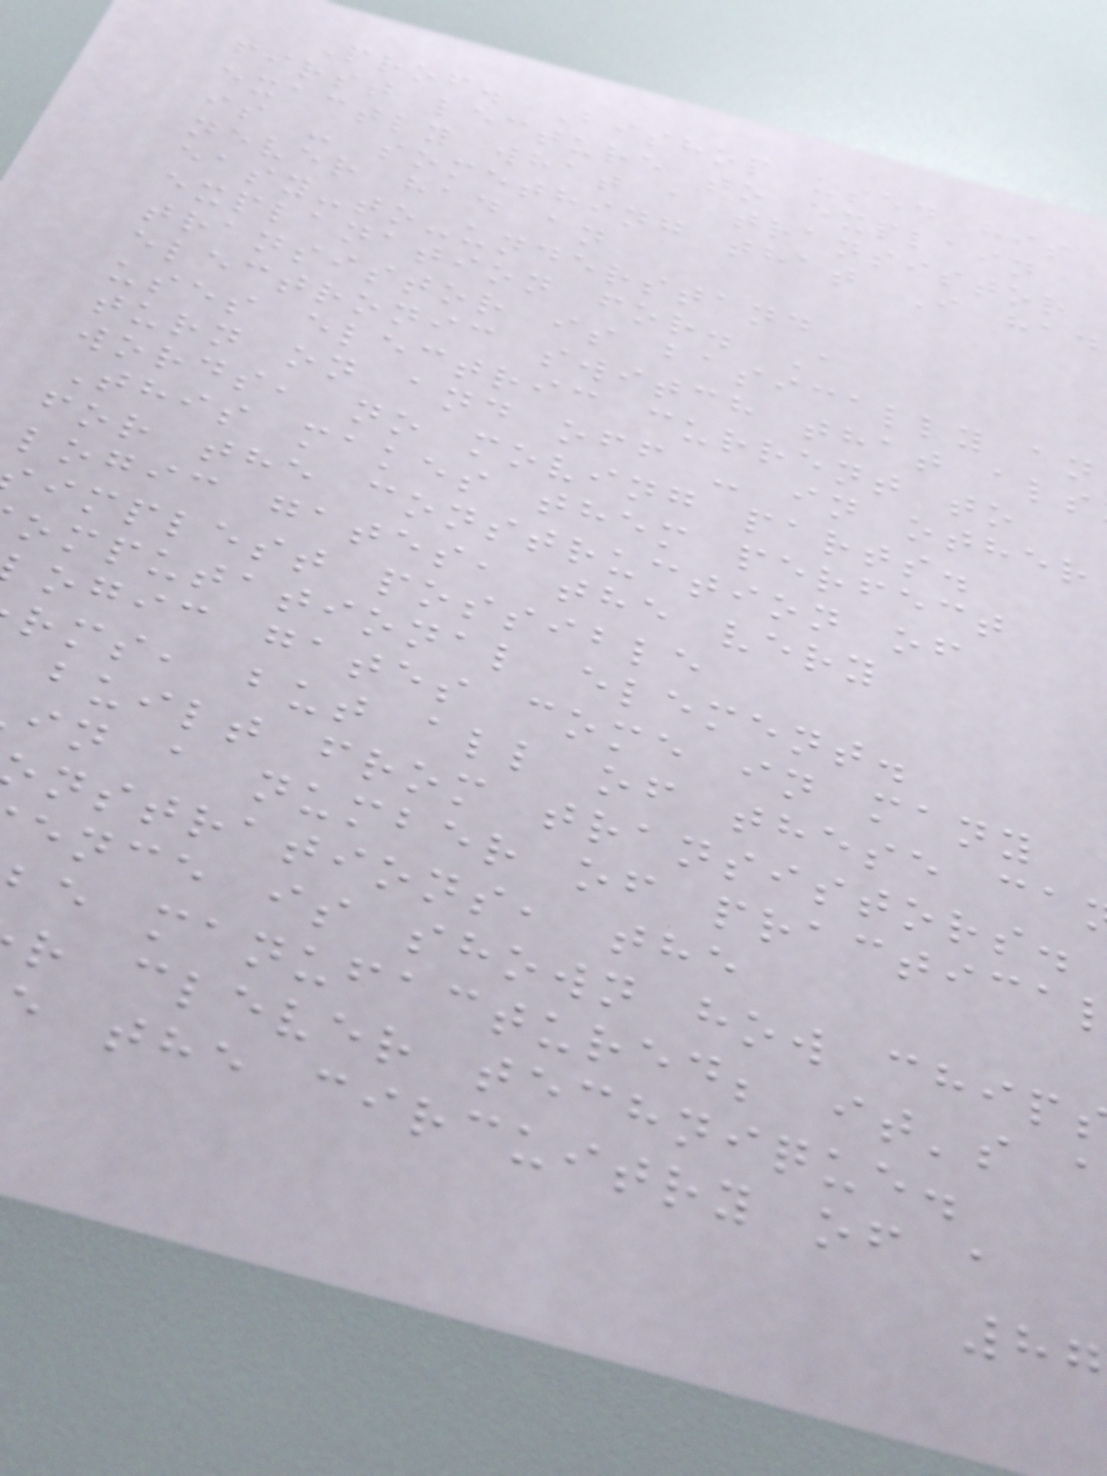Prof. Bishop used his
first lecture to explain
exactly what a transistor
is - something that I had
never had an
easy-to-understand
explanation for. A
transistor is basically an
electronic switch that als
uses electric current to
turn on and off - in other
words, no moving parts.
This makes them perfect
for the construction of
logic gates, the very
implest possible
omputational element.
ogic gates come in many
rms, but all of these ca
built from transistors.
in a number of practica
nstrations, the
ence is shown how chip
e manufactured; it's
r clever technique.
the circuitry of a
87
